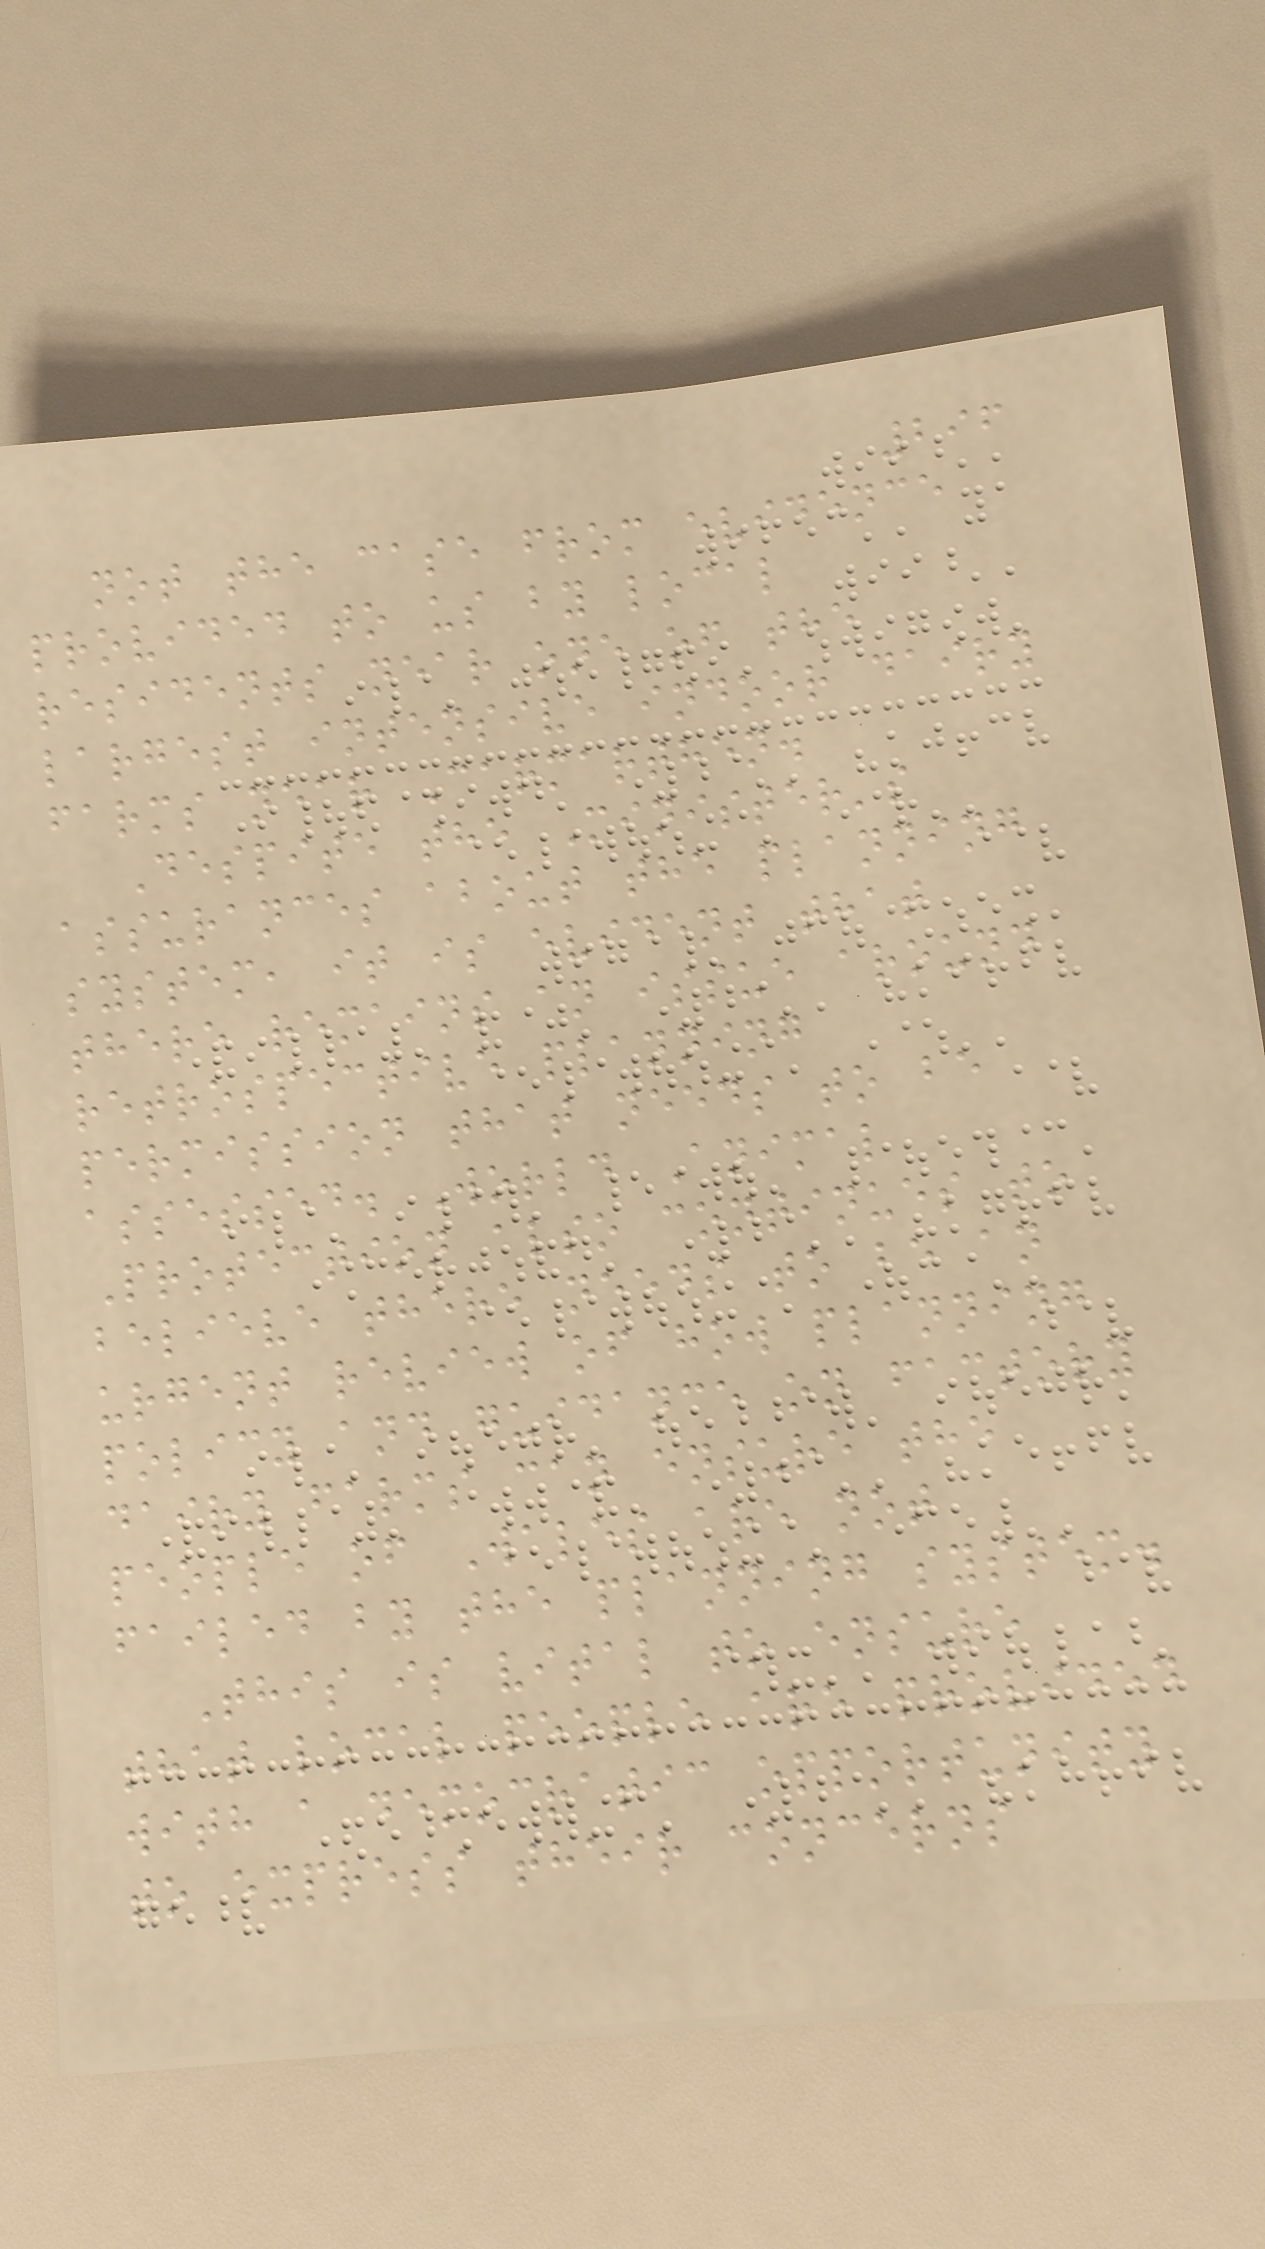296
not the case from evidence
provided to us by local
residents near one of the
largest intensive indoor dairy
farms near Carmarthen.
Despite the Minister's
assurances about the planning
system, it is evident that
there remains an issue around
retrospective planning
permission that needs to be
assessed. World Animal
Protection also continues to
believe there needs to be an
urgent review of how planning
policy and guidance on factory
dairy farms can ensure the
people of Wales are not
failed by the planning system.
This is vital to ensure
that local people are provided
with a democratic opportunity
to express their concerns
